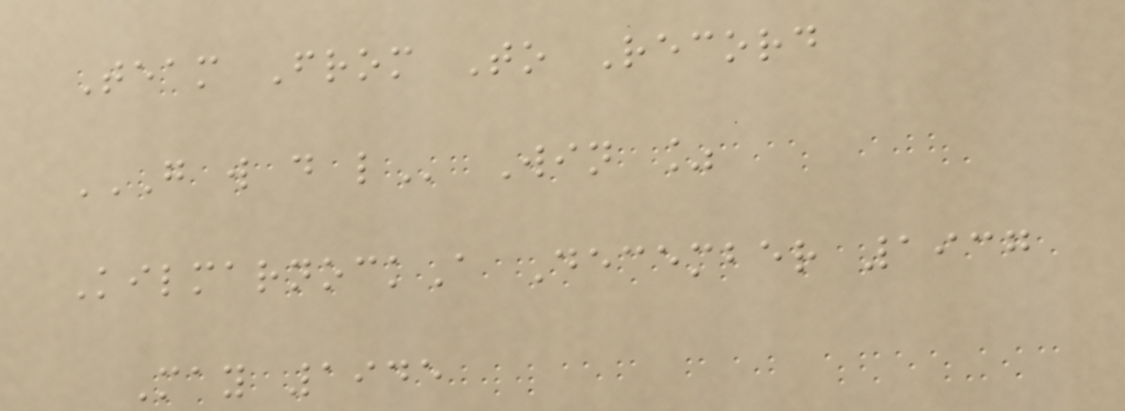Team From To Record
G W D L Win %
KilmarnockA December 1937
May 1945
